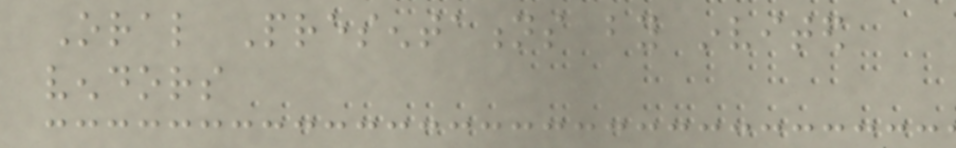Oral Presentations by invited
vendors
